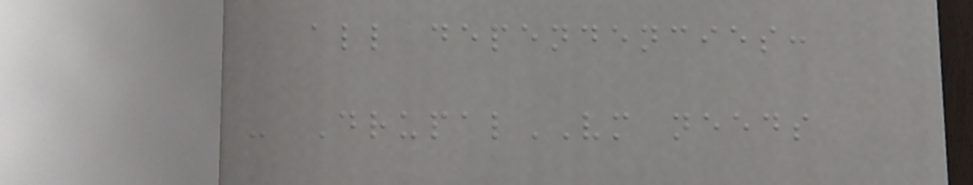all dependencies:
- DrupalVM needs
